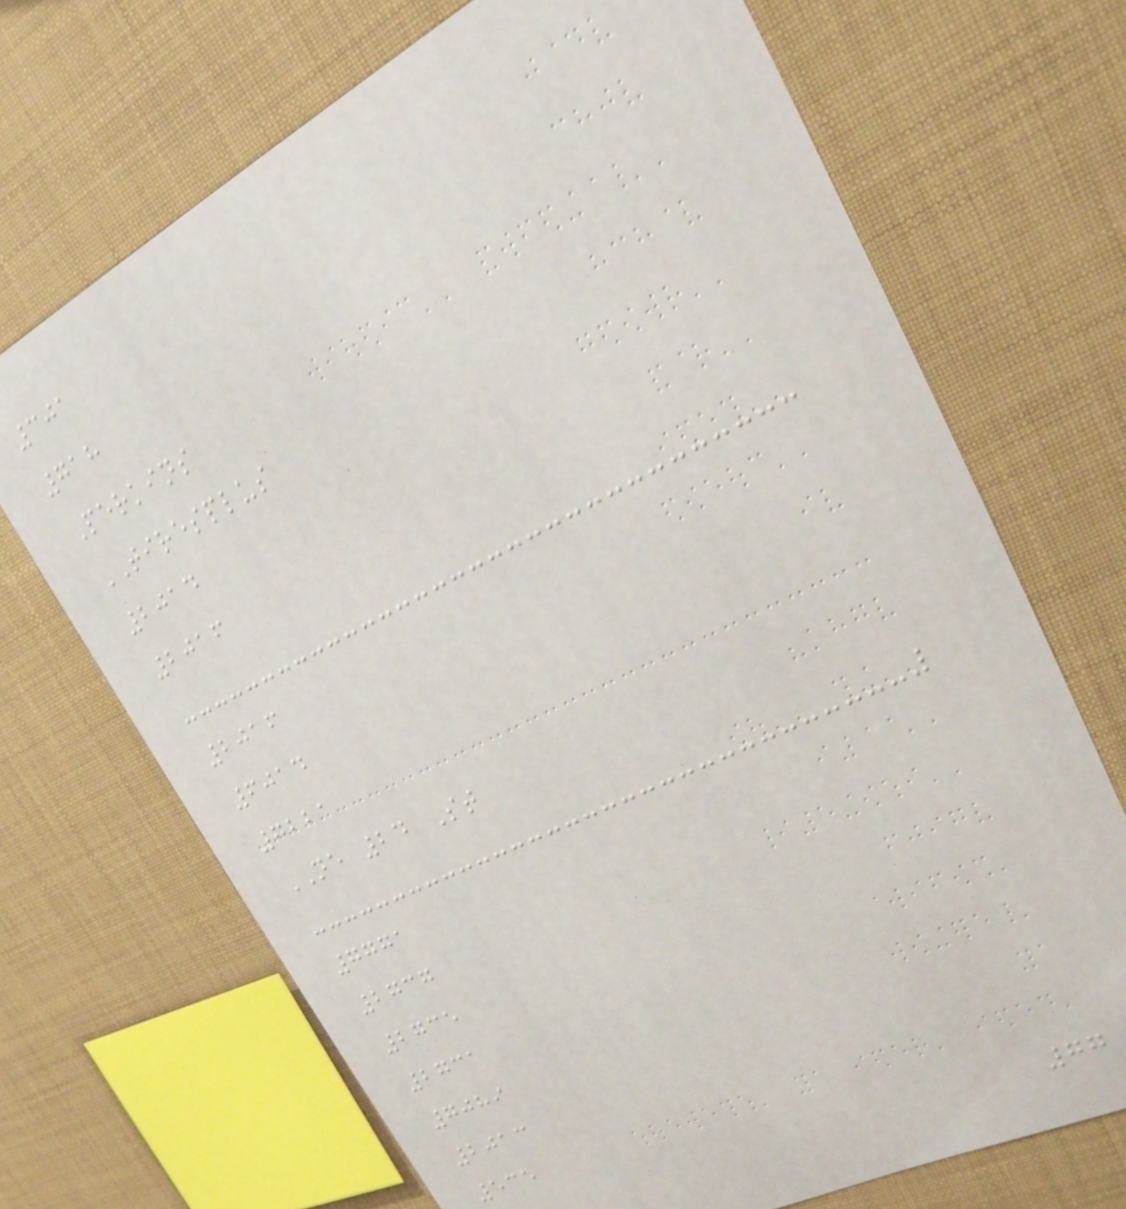301
718
Perkins
TIRESPLUS
2014
2016
2016
6014
7221
NE 24 St
7771
2737
2735
2731
7089
2013
535
77
